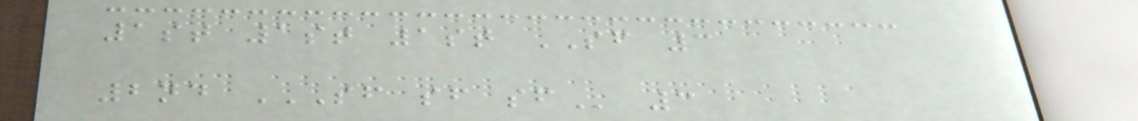1st 1st 1st SF 3
2nd SF SF SF 3
